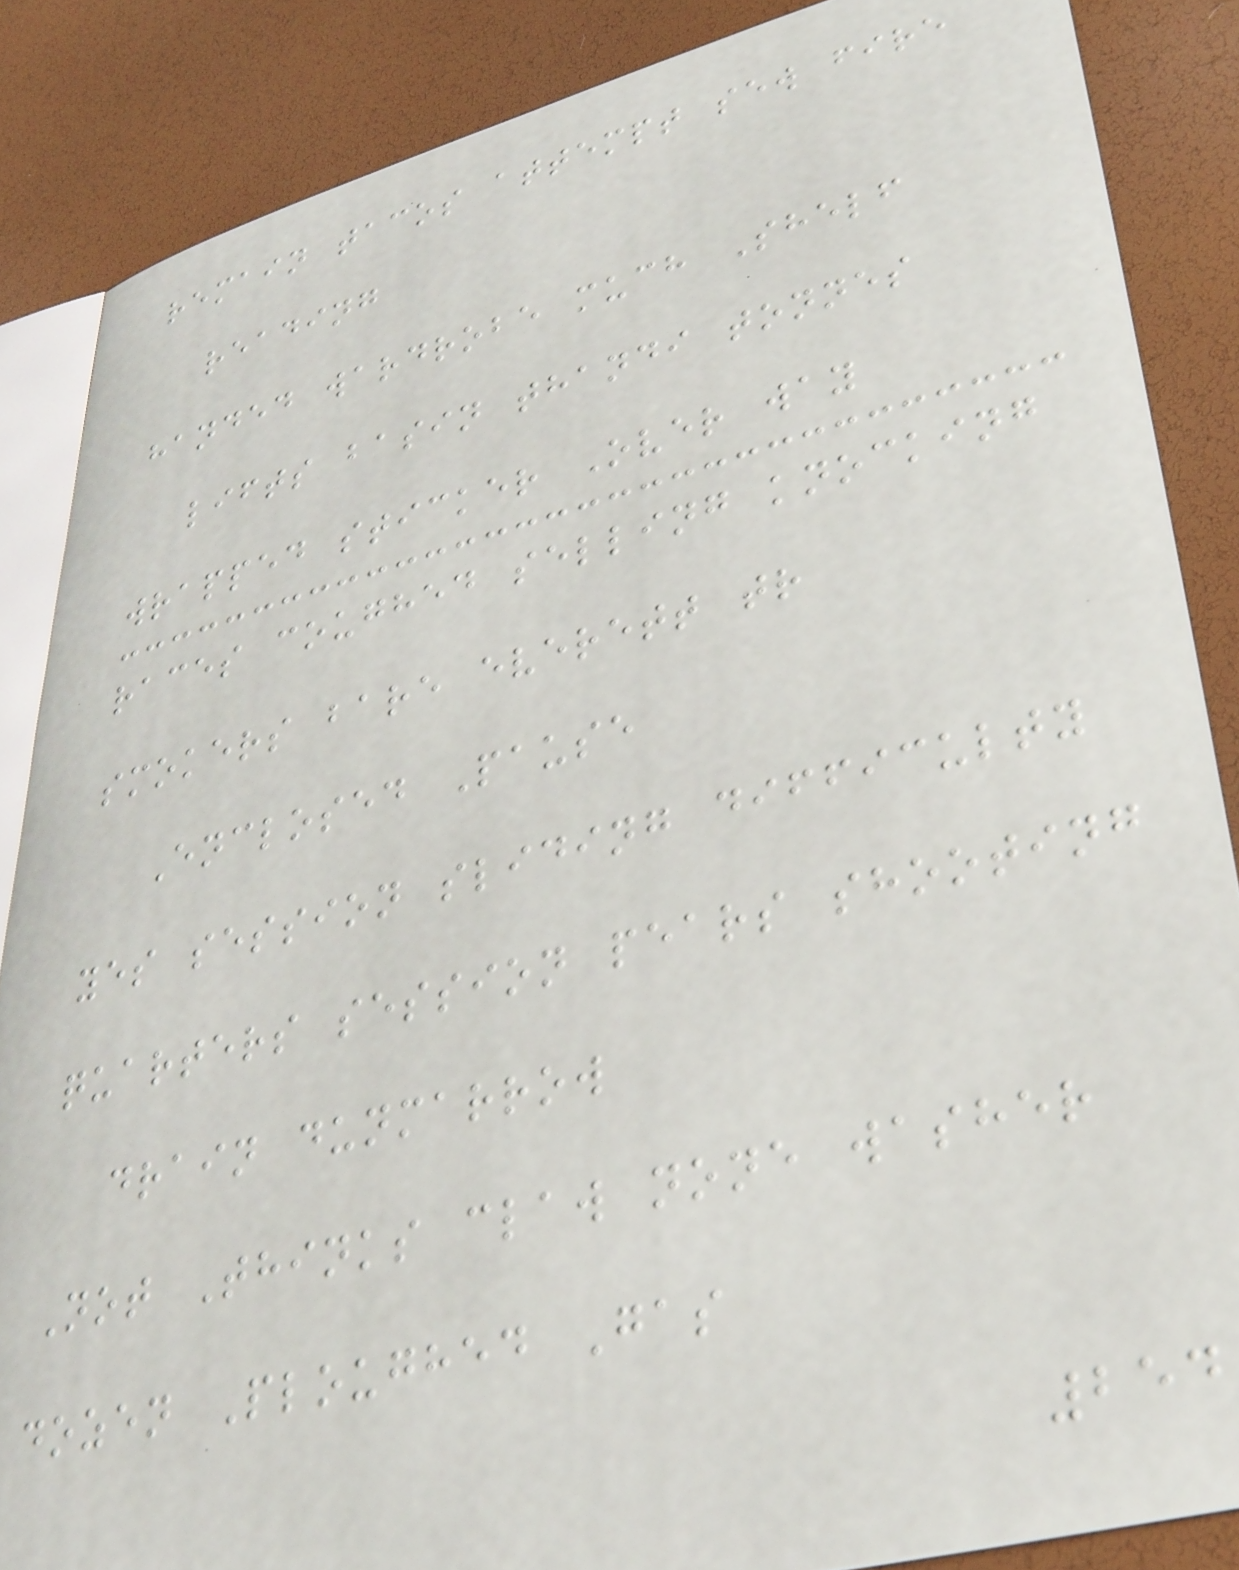remain tacos attempt sew fire
reading
handed wardrobe much Shelf
lifts basin thandi tonnes
wrapped sticker Over way
races coughed selling knocking
smokers bare everett tr
Enclosed Pause
yes session sliding difficulty
quarters session pears shooting
drain dunmarrow
Not Thinks claw none washer
dozen Ploughed Gas
254
